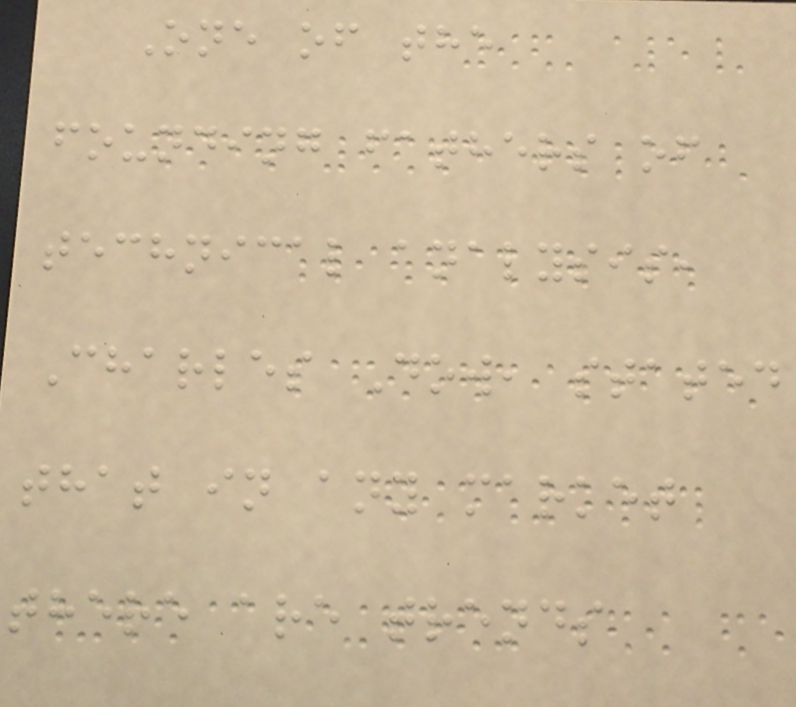One of the
founding fathers of
technical analysis,
Charles Dow, stated
that in any market
there are trends
